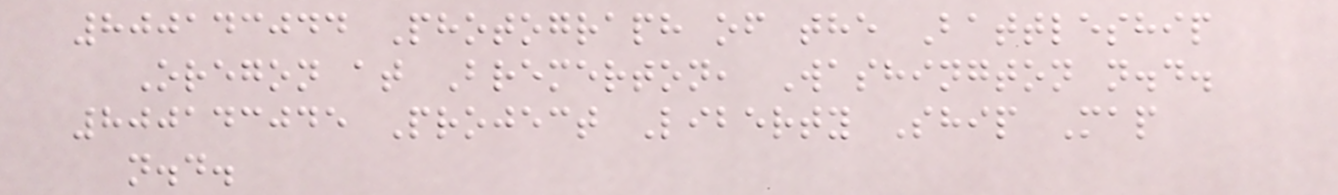800143044 Photograph of the Battleship
Oregon at Bremerton, Washington n.d.
800143045 Project Liberty Ship Map
n.d.
